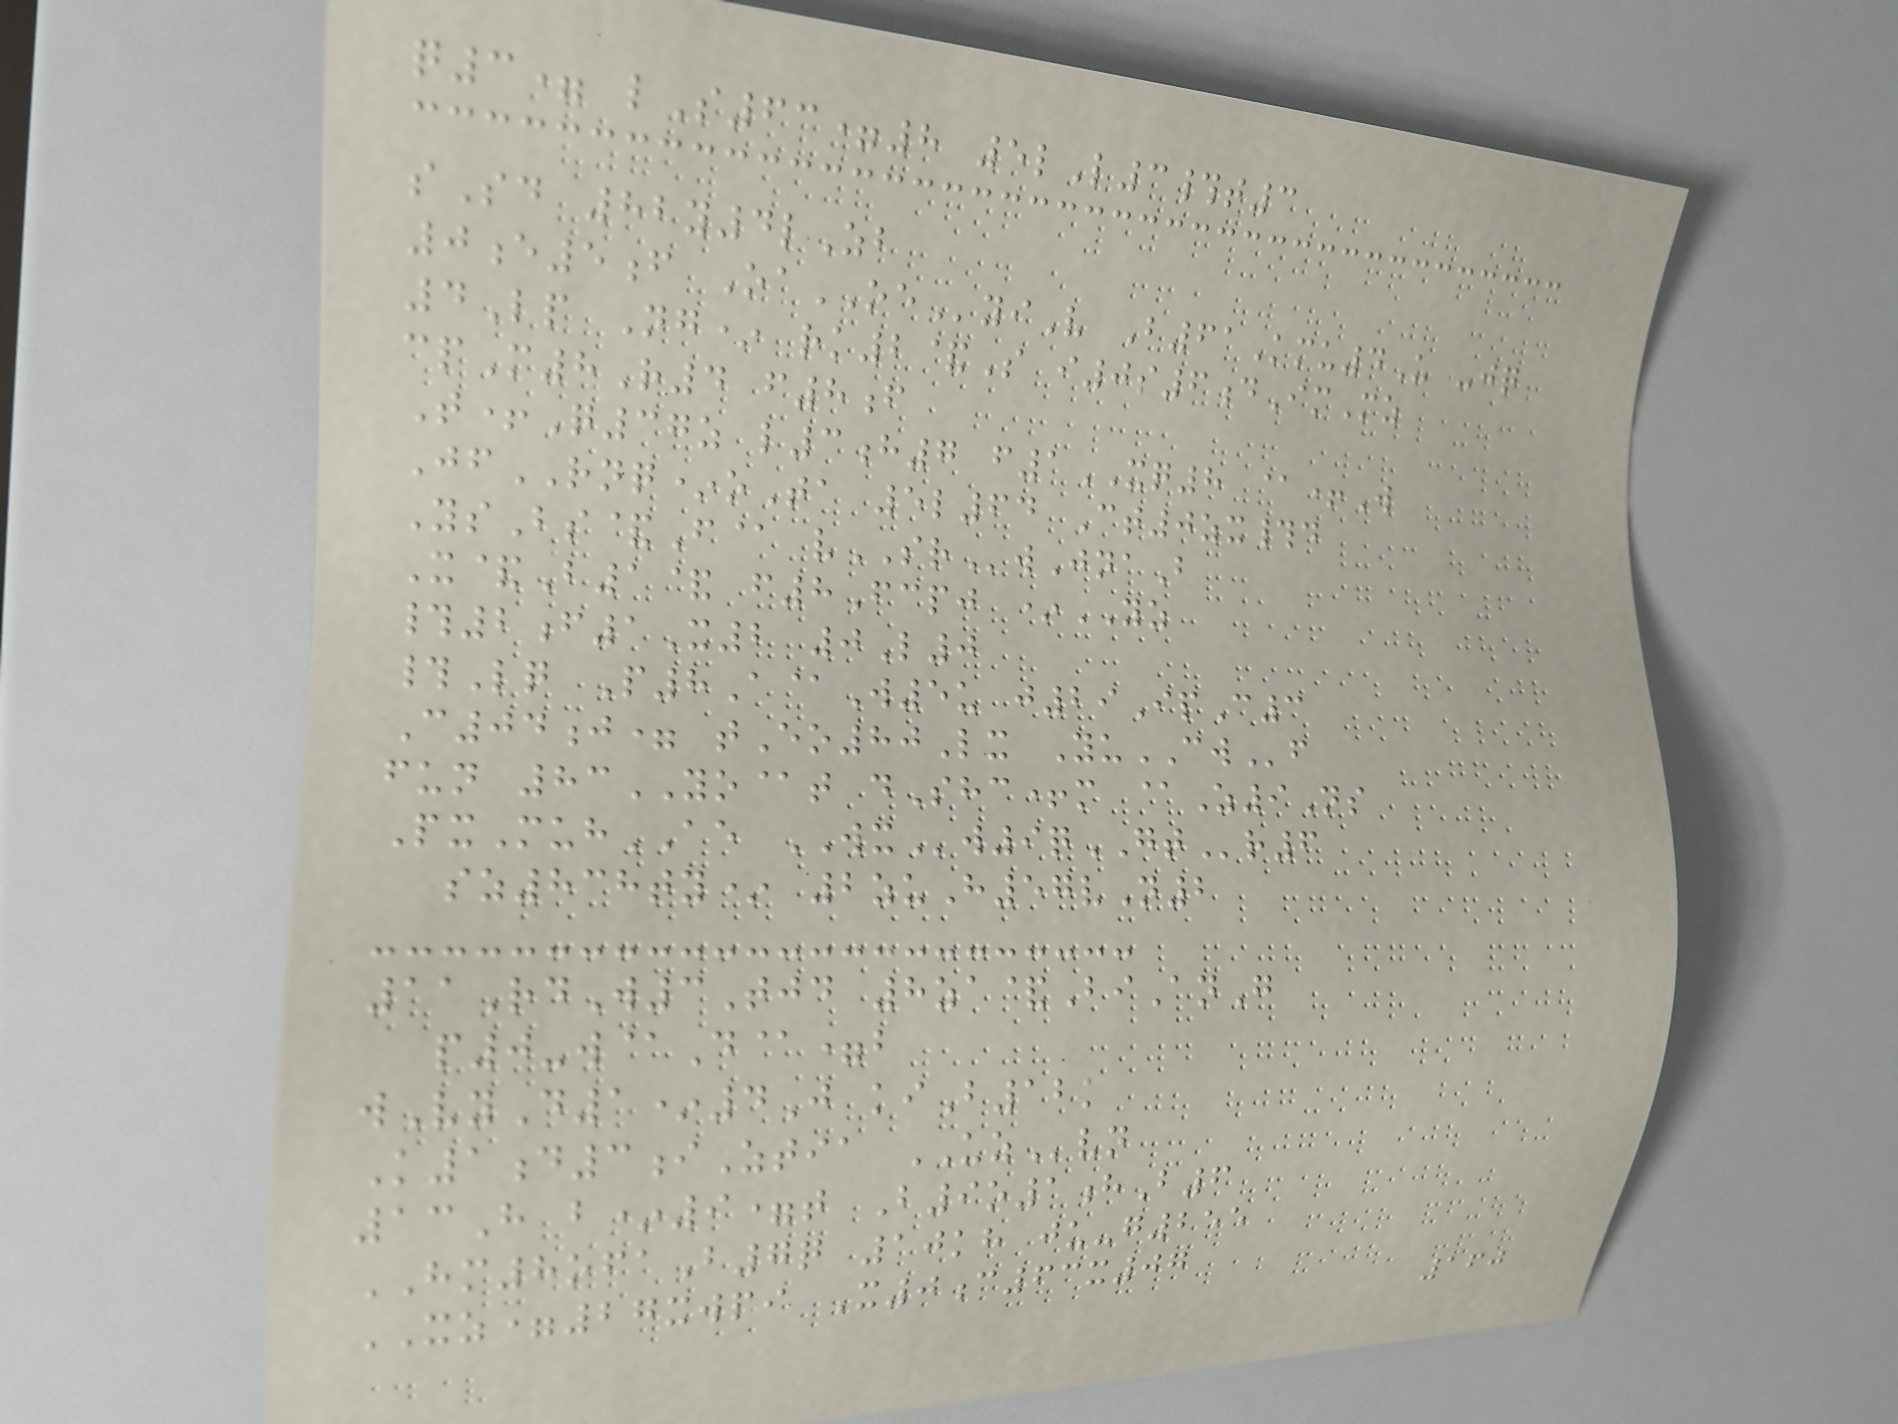q3= lS63=8 5lL3#t3
sSd 82y4lZb
0e5f OaOEyiV B61Kmu4U -jq
4Lp Ng* rk2&S i0s6dImMz
cpM8R4 f8f
T+Q37z l3h7 f1XQ8 @+W
JfRNQ*oTa 5l64 Ct0zx#d
YsBs&F@ vSRwJnaB
X&B1& f8Fcpj *YZ
#2f1X2 0L0
#Lq P8A@W5u j29IpC3
C04j= tEo80Lx YuCWf
fun 83YO@t dShc+m @Z9Ns
PxMuhAE WXw9qGTr6
sz838ty* 2zuH57vN2
11RdW3Tjd 8za&BiAnG
p0-w@D@=b
wVyD1*4J kiB12k
K1d3iZtia UZvn
13H b*9=t B9o1hB6
HM8ofaB7q 10kh ju-g255
XZ=27xwpi X0c63x07
160
